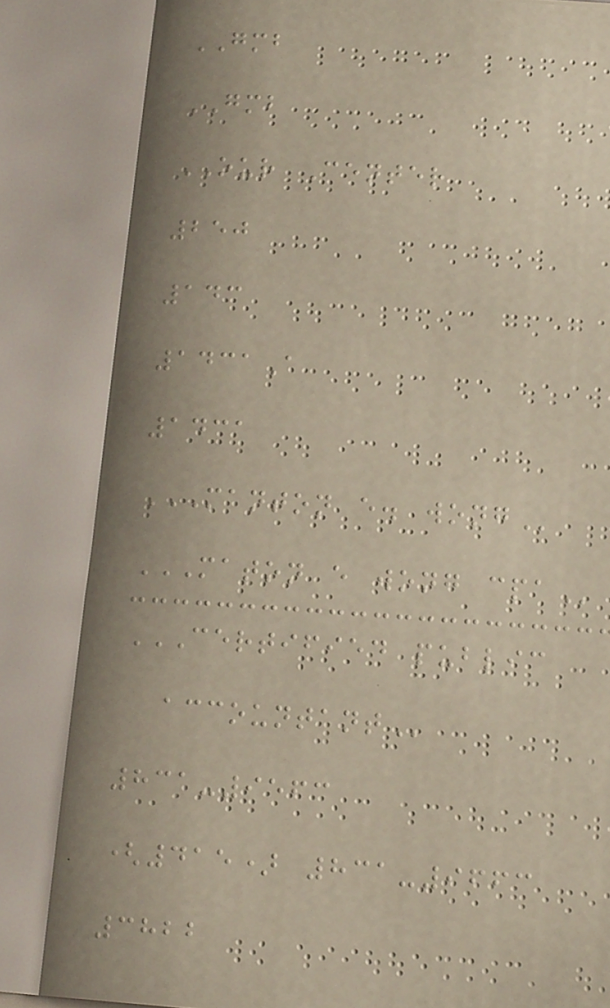GMB
GMB
OUR Center
250
143
1431A
1431
MANTON E. WONG
MATON E WONG CPA
CERTIFIED PUBLIC
ACCOUNTANT
831-9563
(415) 831-9663
3822
